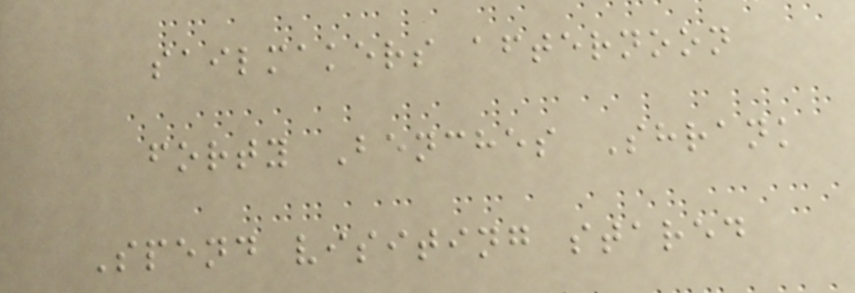sailmakers afternoon
forty Benches Shrank
Spend visiting stared
